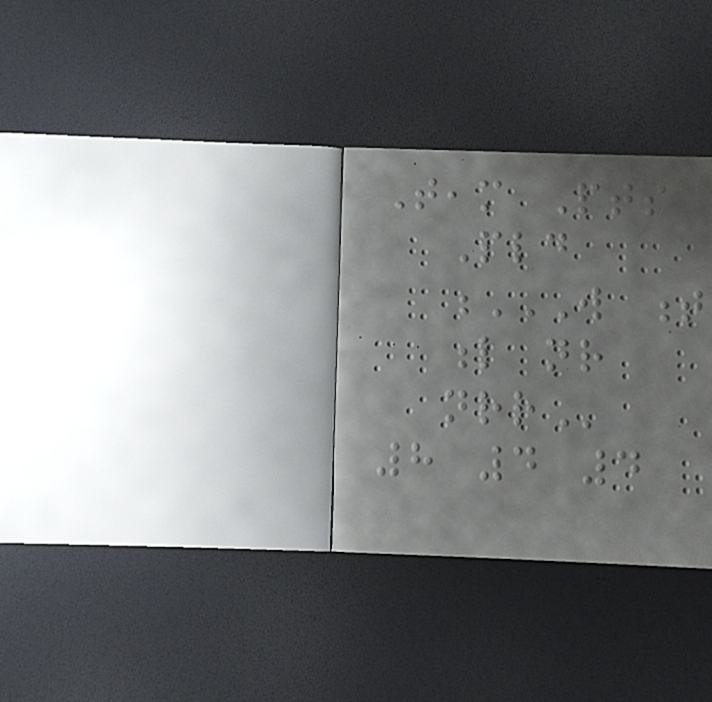Team Pts
Pld
W T
L NR
NRR
8 4 4
